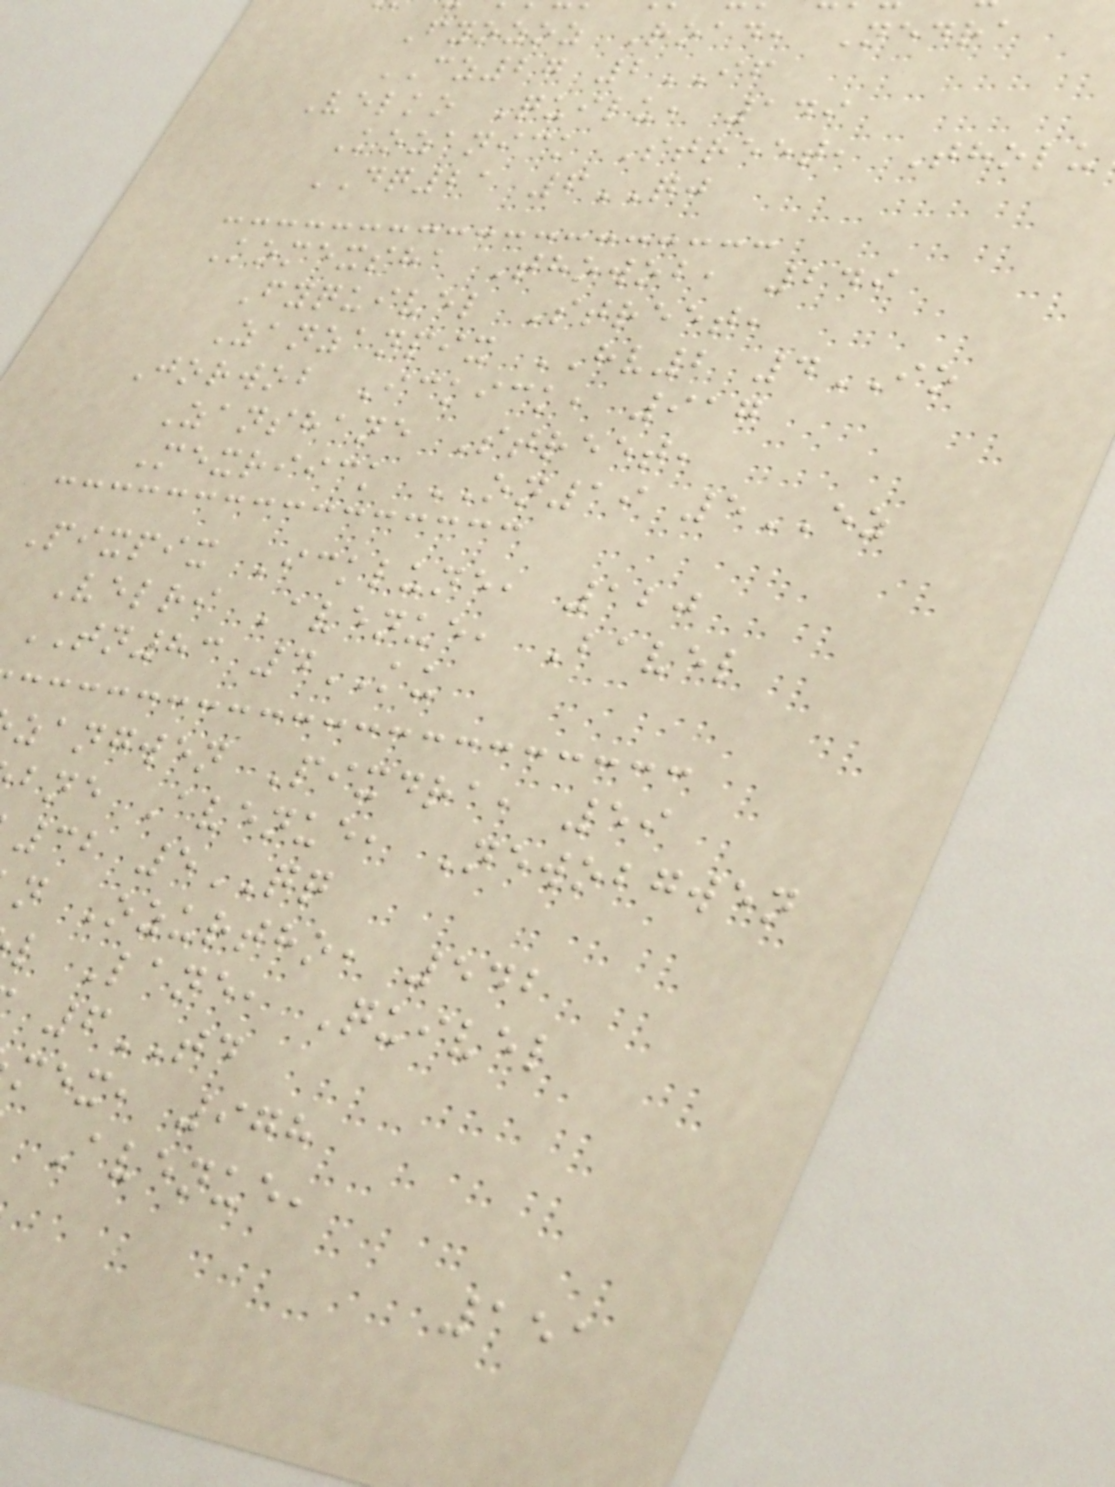Fyozoz Road, Nedra
CZ27 2IF
Velko Quilu, 149
Kozanick Street, Tholu
DQ21 6QJ
Komexsha Thowob, 249
Fyquivel Street,
Zanzanpix HV2 4IO
Jorwob Ickick, 917
Zanshane Street,
Mexriick ON19 5EZ
Pixpix Icklune, 120
Velri Avenue, Bavel
TN83 4KU
zangwen Pixdra, 59
bne Avenue, Newobgwen
32 5QQ
n Ozurtho, 542
l Lane, Quivel
6TD
mex, 978
Avenue,
151
